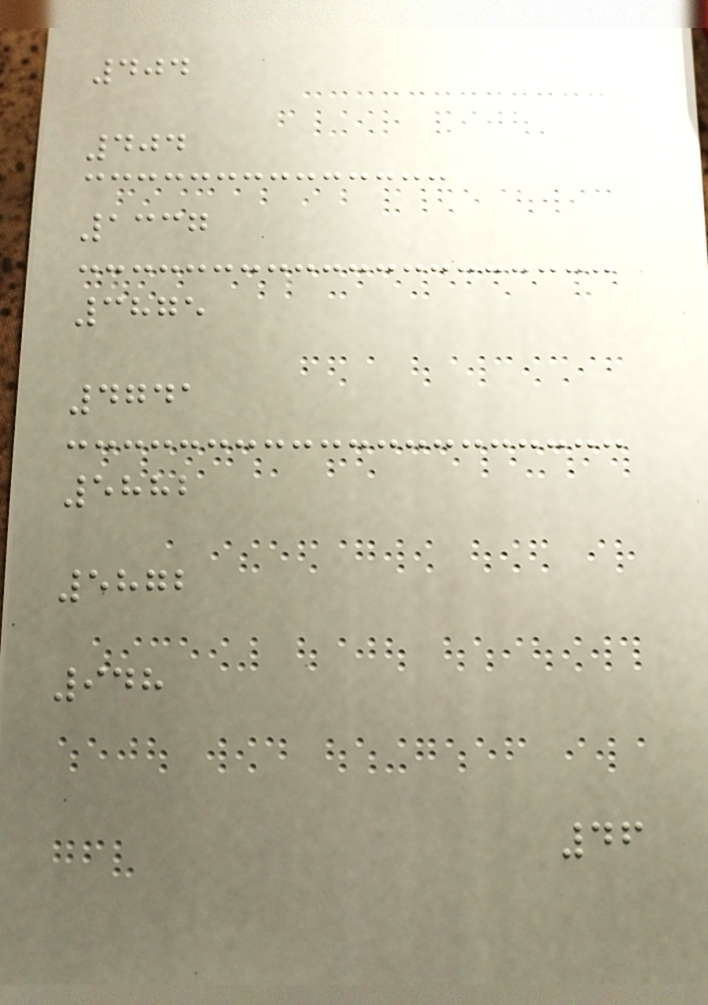404
404
1337
3875
4741
5882
5872
948
46
